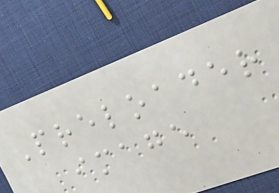Preloader
image
